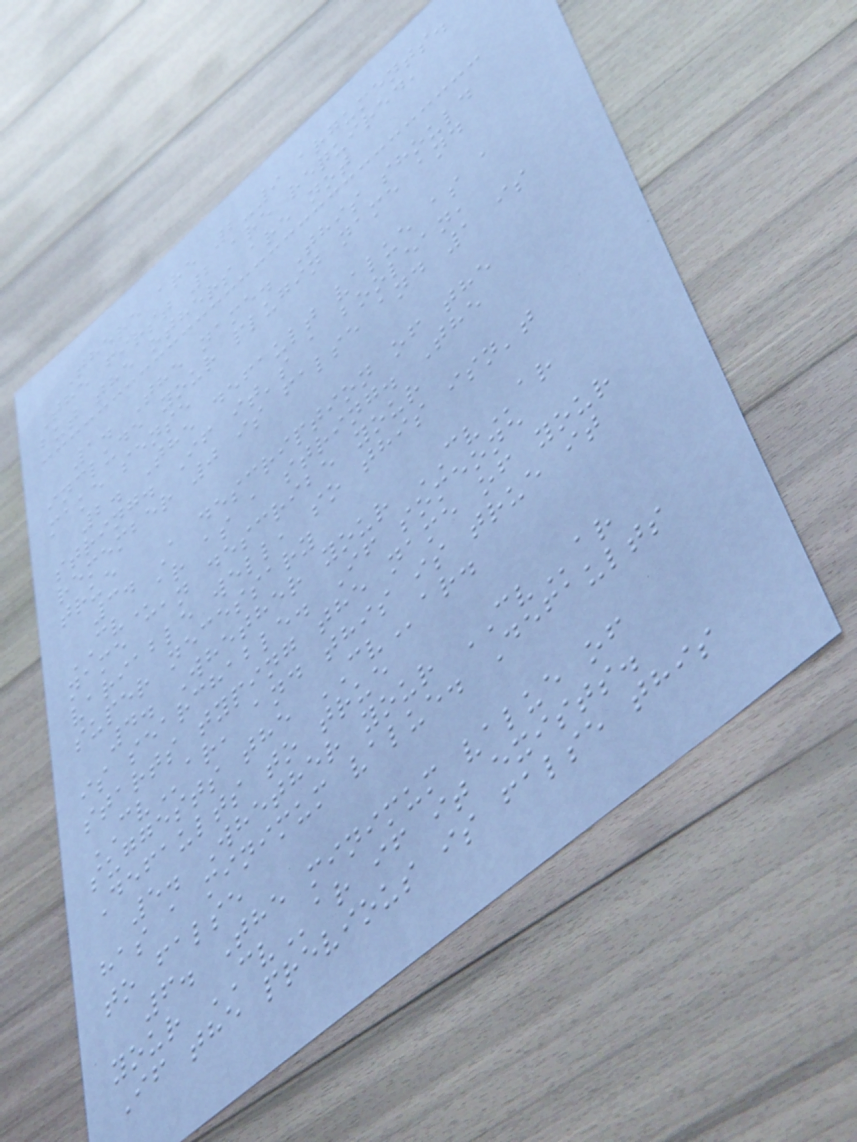There are 2-9 arguments.
The first 2 are required,
but the others are not
1. The name. This should
include your plugin name and
make sense
2. The default value as a
string. If it's a boolean,
remember 0 is false and 1 is
true
3. A description of the
CVar as a string. The
name can describe your
variable well, so this isn't
super necessary
4. Whether your CVar
is searchable. If someone
starts typing the name of your
CVar, and this is true it
suggests the CVar.
Defaults to true
5. Whether your CVar
has a minimum value. Defaults
to false
6. The minimum value of
your CVar if it exists.
If the previous is false this
